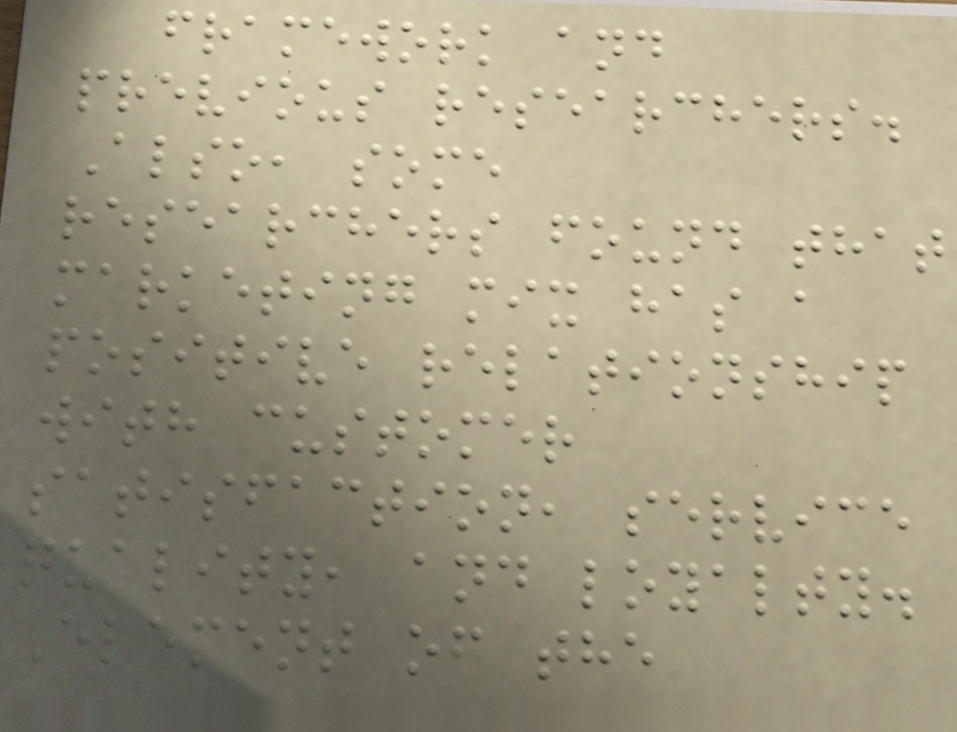framework and
previous researchers.
Also, some
researchers found that
marketing mix has a
positive relationship
with customer
satisfaction, service
quality, and loyalty.
Element of the
